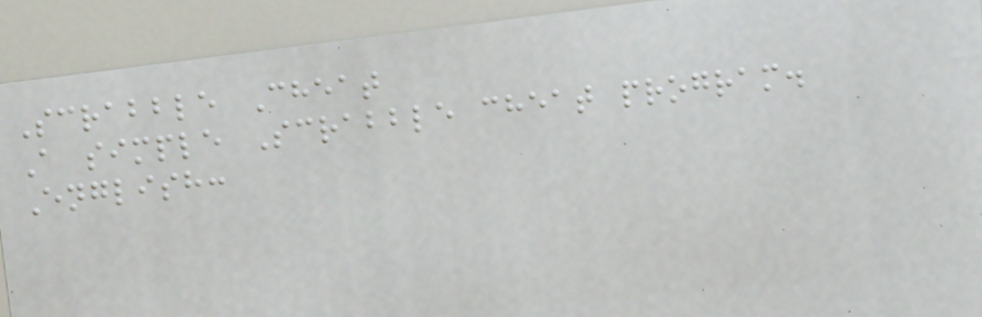Scrabble Cheat
A simple Scrabble cheat program.
English:
